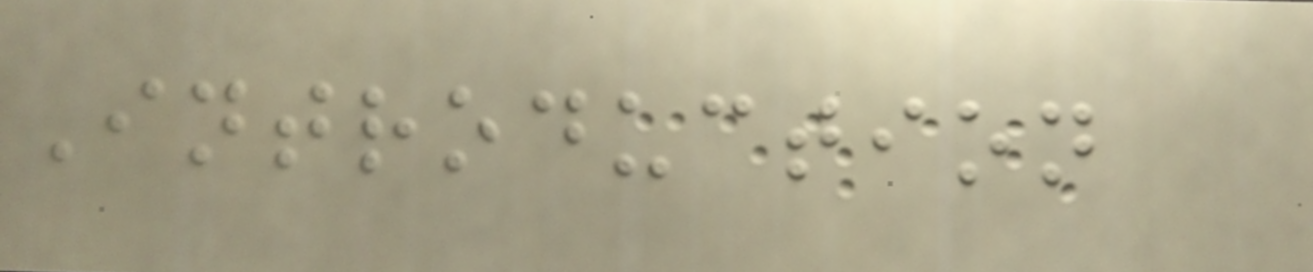Introduction
